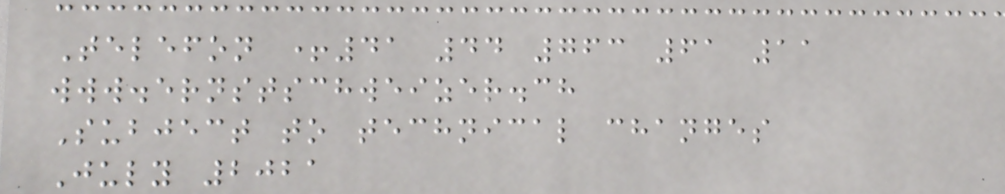Telefon +41 44 763 61 11
www.ernstschweizer.ch
Subject to technical changes
July 2021
